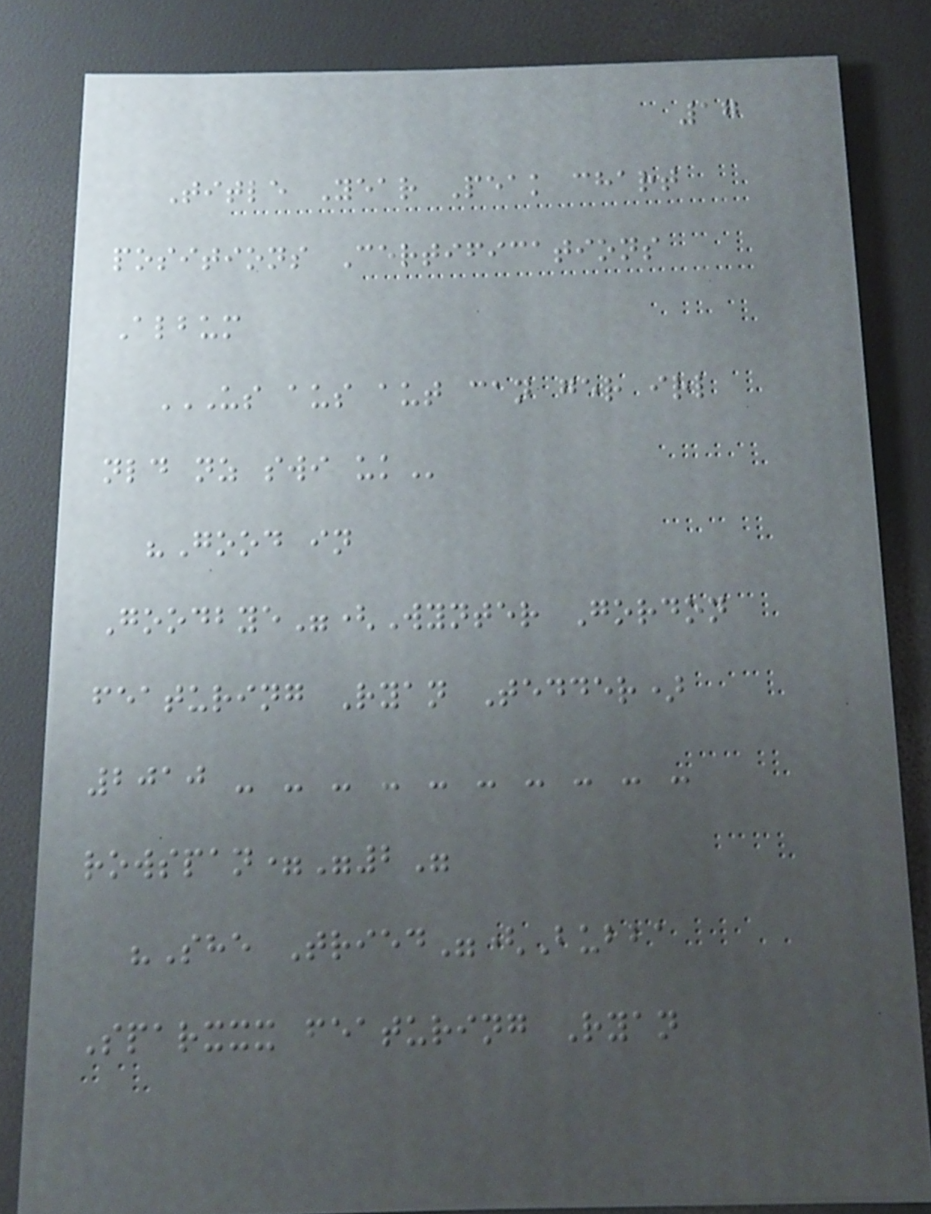17
Title Year Peak chart
positions Certifications
Album
US AUS AUT CAN GER IRL
NLD NZ SWI UK
"Good in
Goodbye"(Wynter Gordon
featuring Ryan Tedder)
2010 - - - - - - - - - -
rowspan="2"
"She Tried"(Bubba
Sparxxx featuring Ryan
